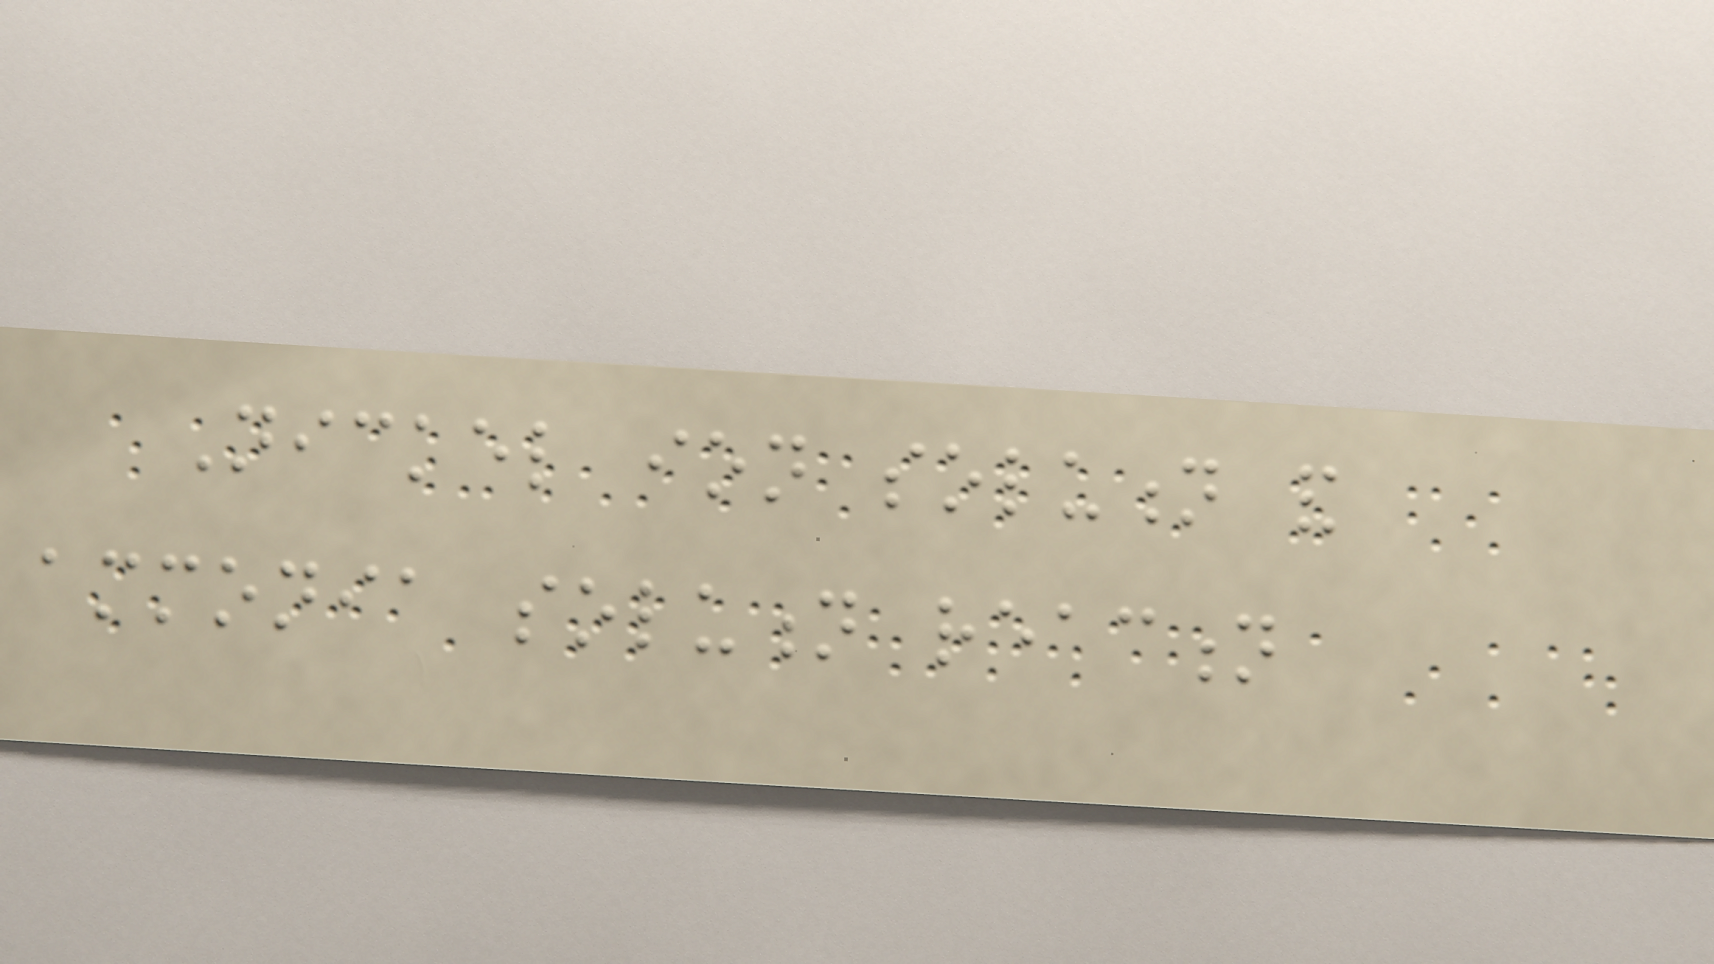Nickel ion solution and
ammonia solution reaction
